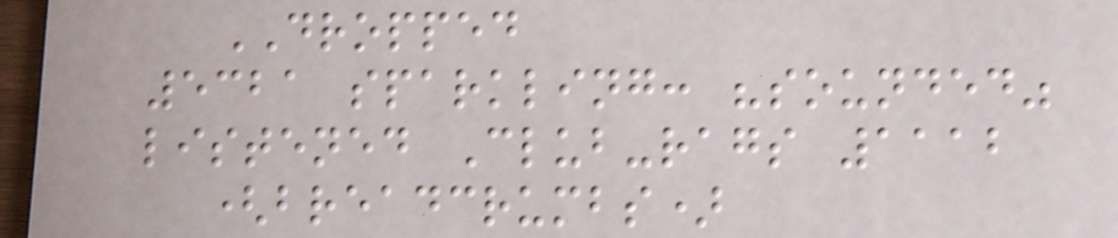DROPPED
5321 sparkling: "sounded"
listened Club-rags 1112
(breadcrumbs)
